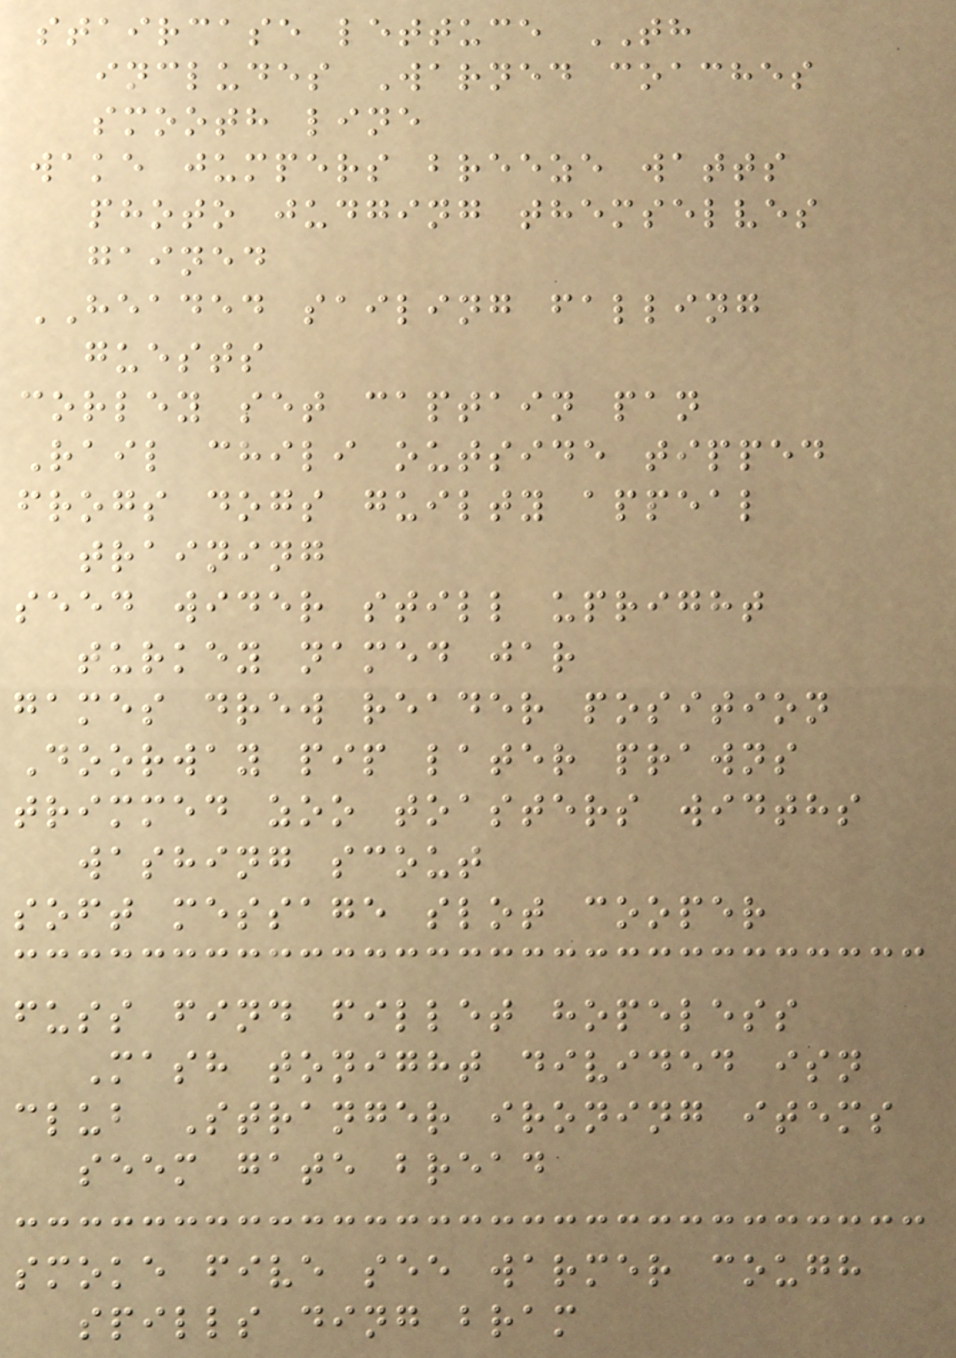staircase lettuce TH
includes Warned coaches
smooth line
wake jumpers breeze watts
photo judging themselves
gained
HEADED sailing falling
guests
corley set captain pan
Rail chili outside tipped
frogs dogs guilty appeal
training
seed wider still upright
turkey named jar
games drew reader position
Doorway pip later prawns
trimmed zoo toasters widths
washing scout
soft message slot cooper
fuss find fillet hopeless
Mash tonight divided isn
club Stranger ironing items
seem gate bread
smoke five see warmer cough
spills ding bram
